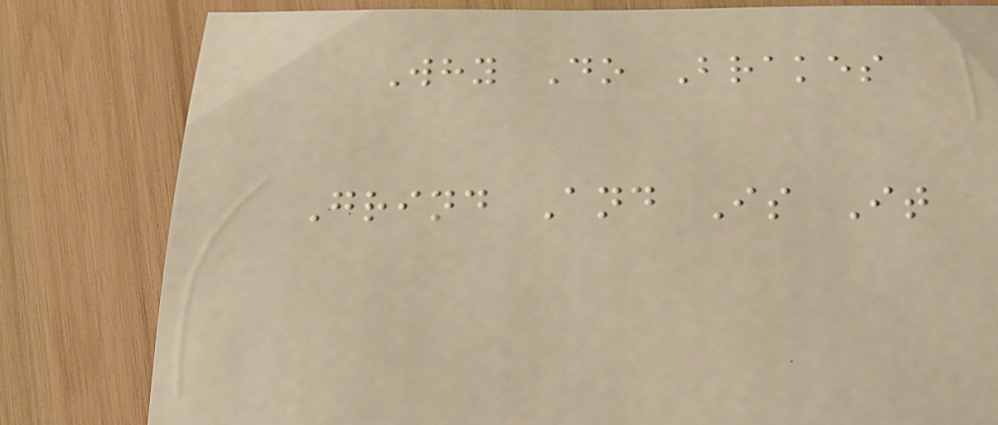Why Do Brakes
Grind And Is It
